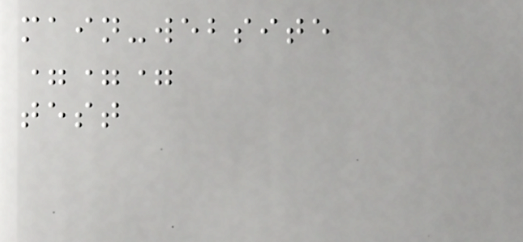main-website
===
test
